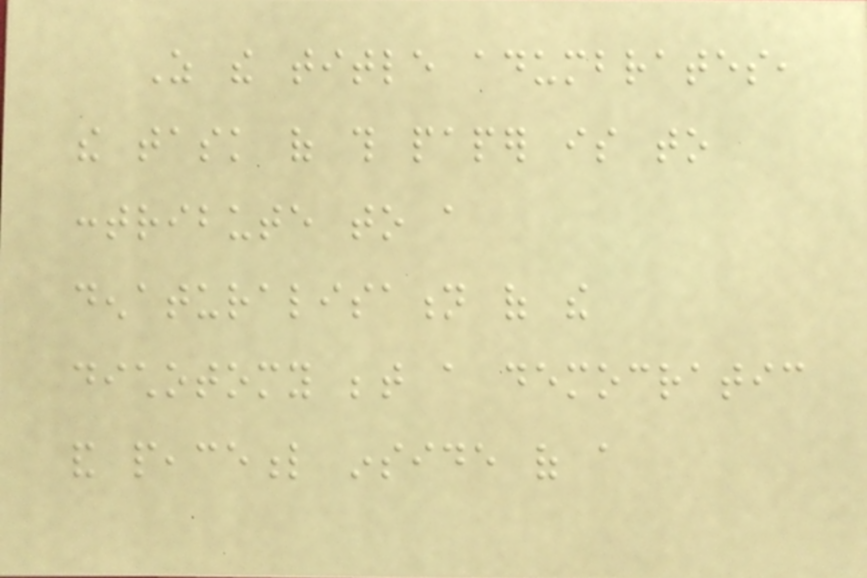As the title adumbrates,
the task of this paper is to
contribute to a
denaturalisation of the
dichotomy between a democratic
and peaceful inside of a
